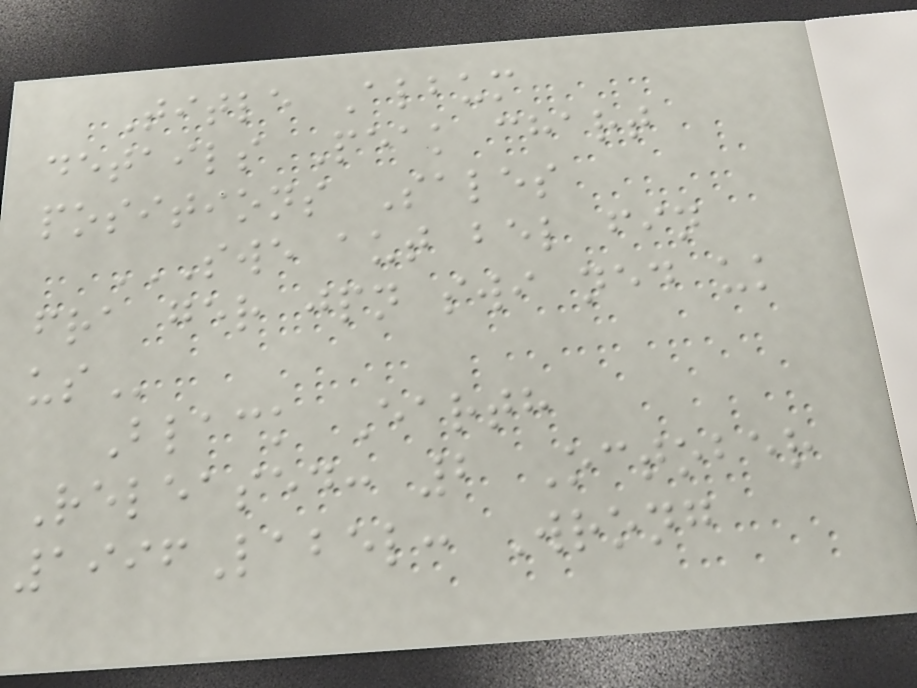Title Album
details Peak chart
positions Sales
SWE AUT BEL FIN
FRA GER JPN SWI NED UK
US
Black Earth
Released: 2 October
1996Label: Wrong
